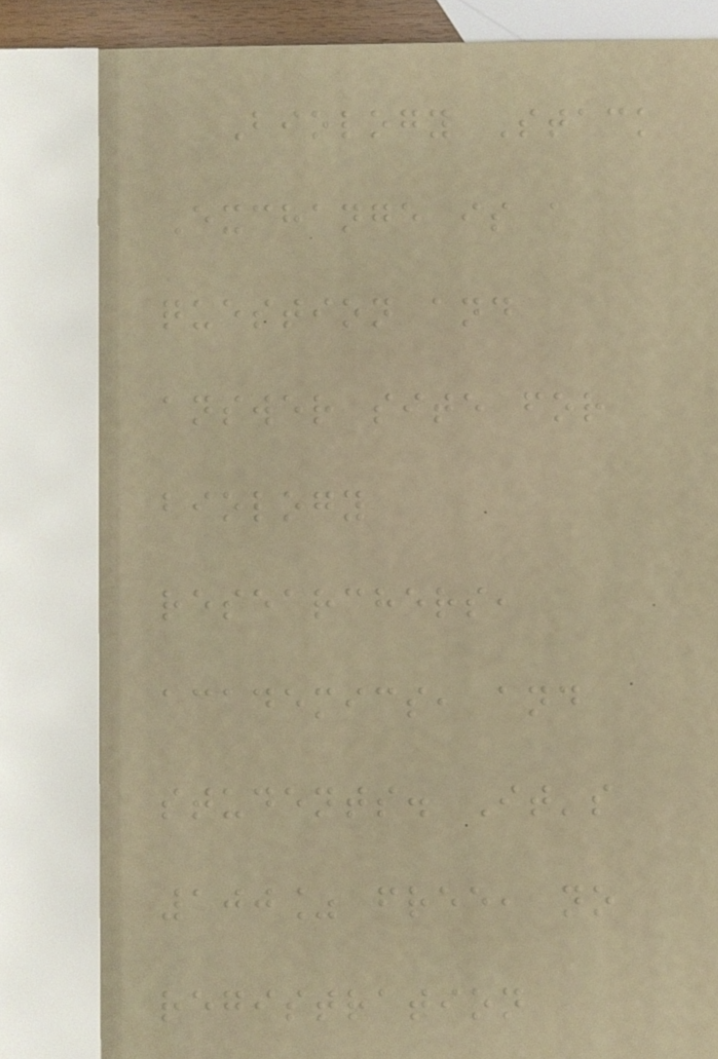Biology Stack
Exchange is a
question and
answer site for
biology
researchers,
academics, and
students. It's
100% free, no
registration
